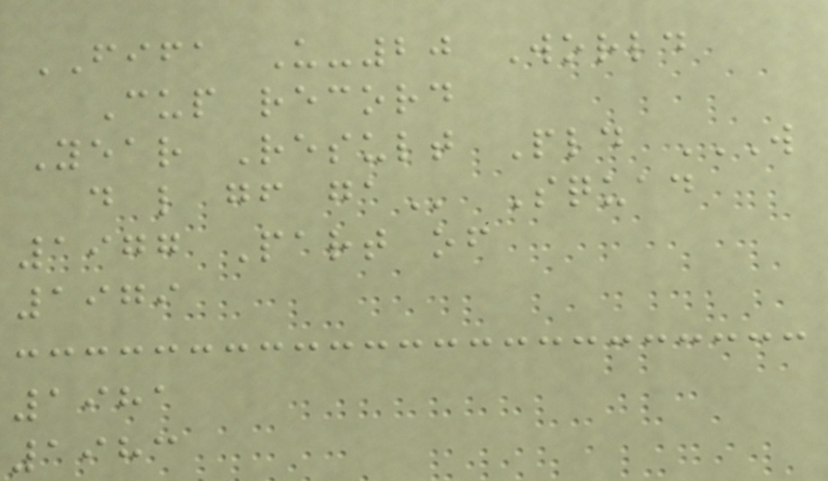FIFA U-20 World
Cup record
Year Result Pld W
D L GF GA Squad
1977 Part of
1979
1981
1983
